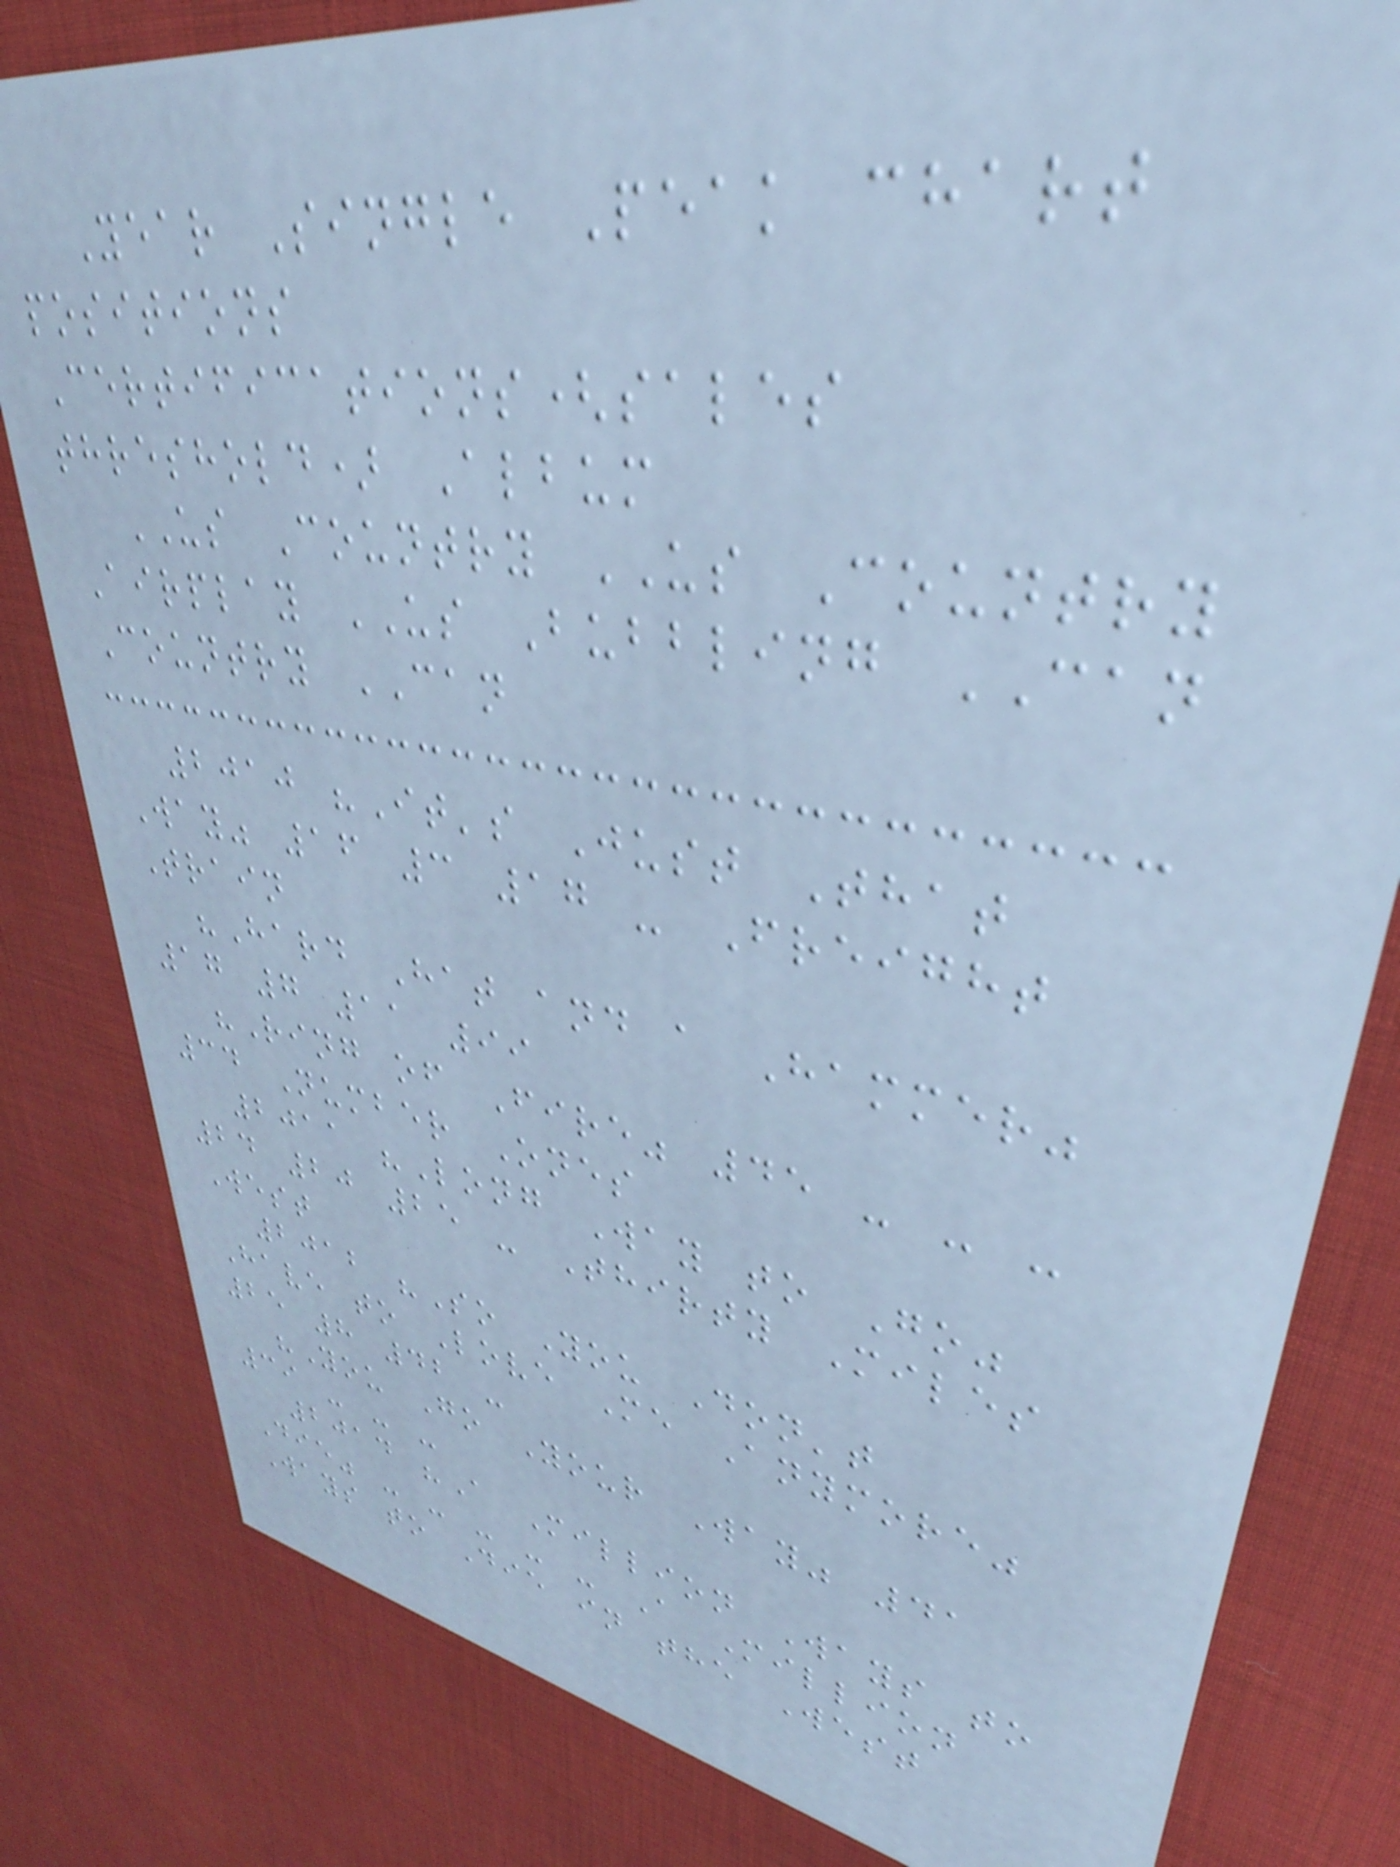Year Single Peak chart
positions
Certifications(sales
threshold) Album
US Country US Country
Airplay US Bubbling CAN
Country CAN
2010 "It's Just That
Way" 16 3 17 - Freight
Train
"Hard Hat and a Hammer"
17 7 11 99
"Ring of Fire" 45 - - -
34 Number Ones
2011 "Long Way to Go"
24 20 25 - Thirty Miles
West
2012 "So You Don't
Have to Love Me Anymore"
25 8 42 -
"You Go Your Way" 41
39 - - -
2014 "A Million Ways to
Die" - - - - - A Million
Ways to Die in the West
